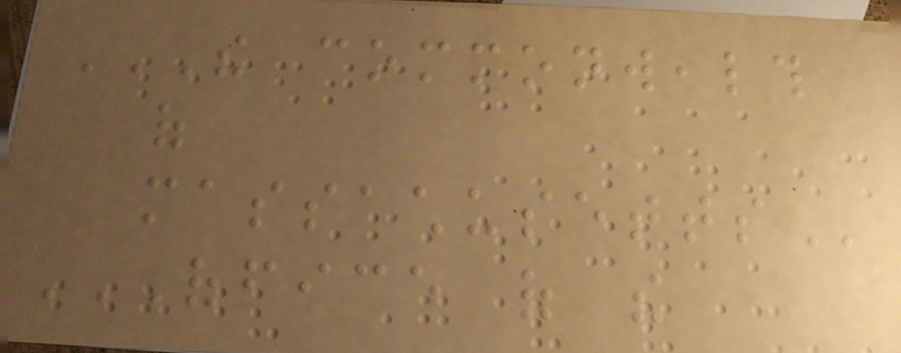THE COMMONWEALTH
OF
MASSACHUSETTS
OFFICE OF THE
